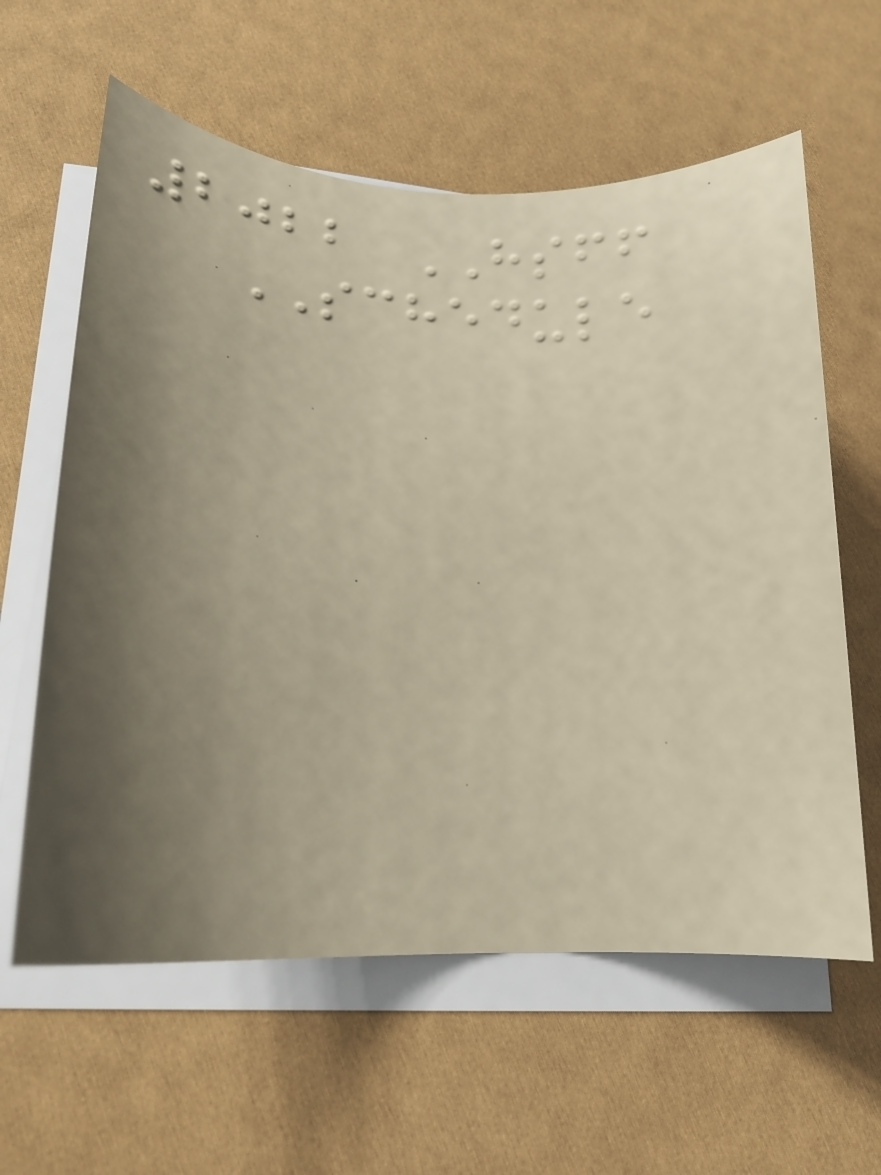2022 HSFF
SCHEDULE
